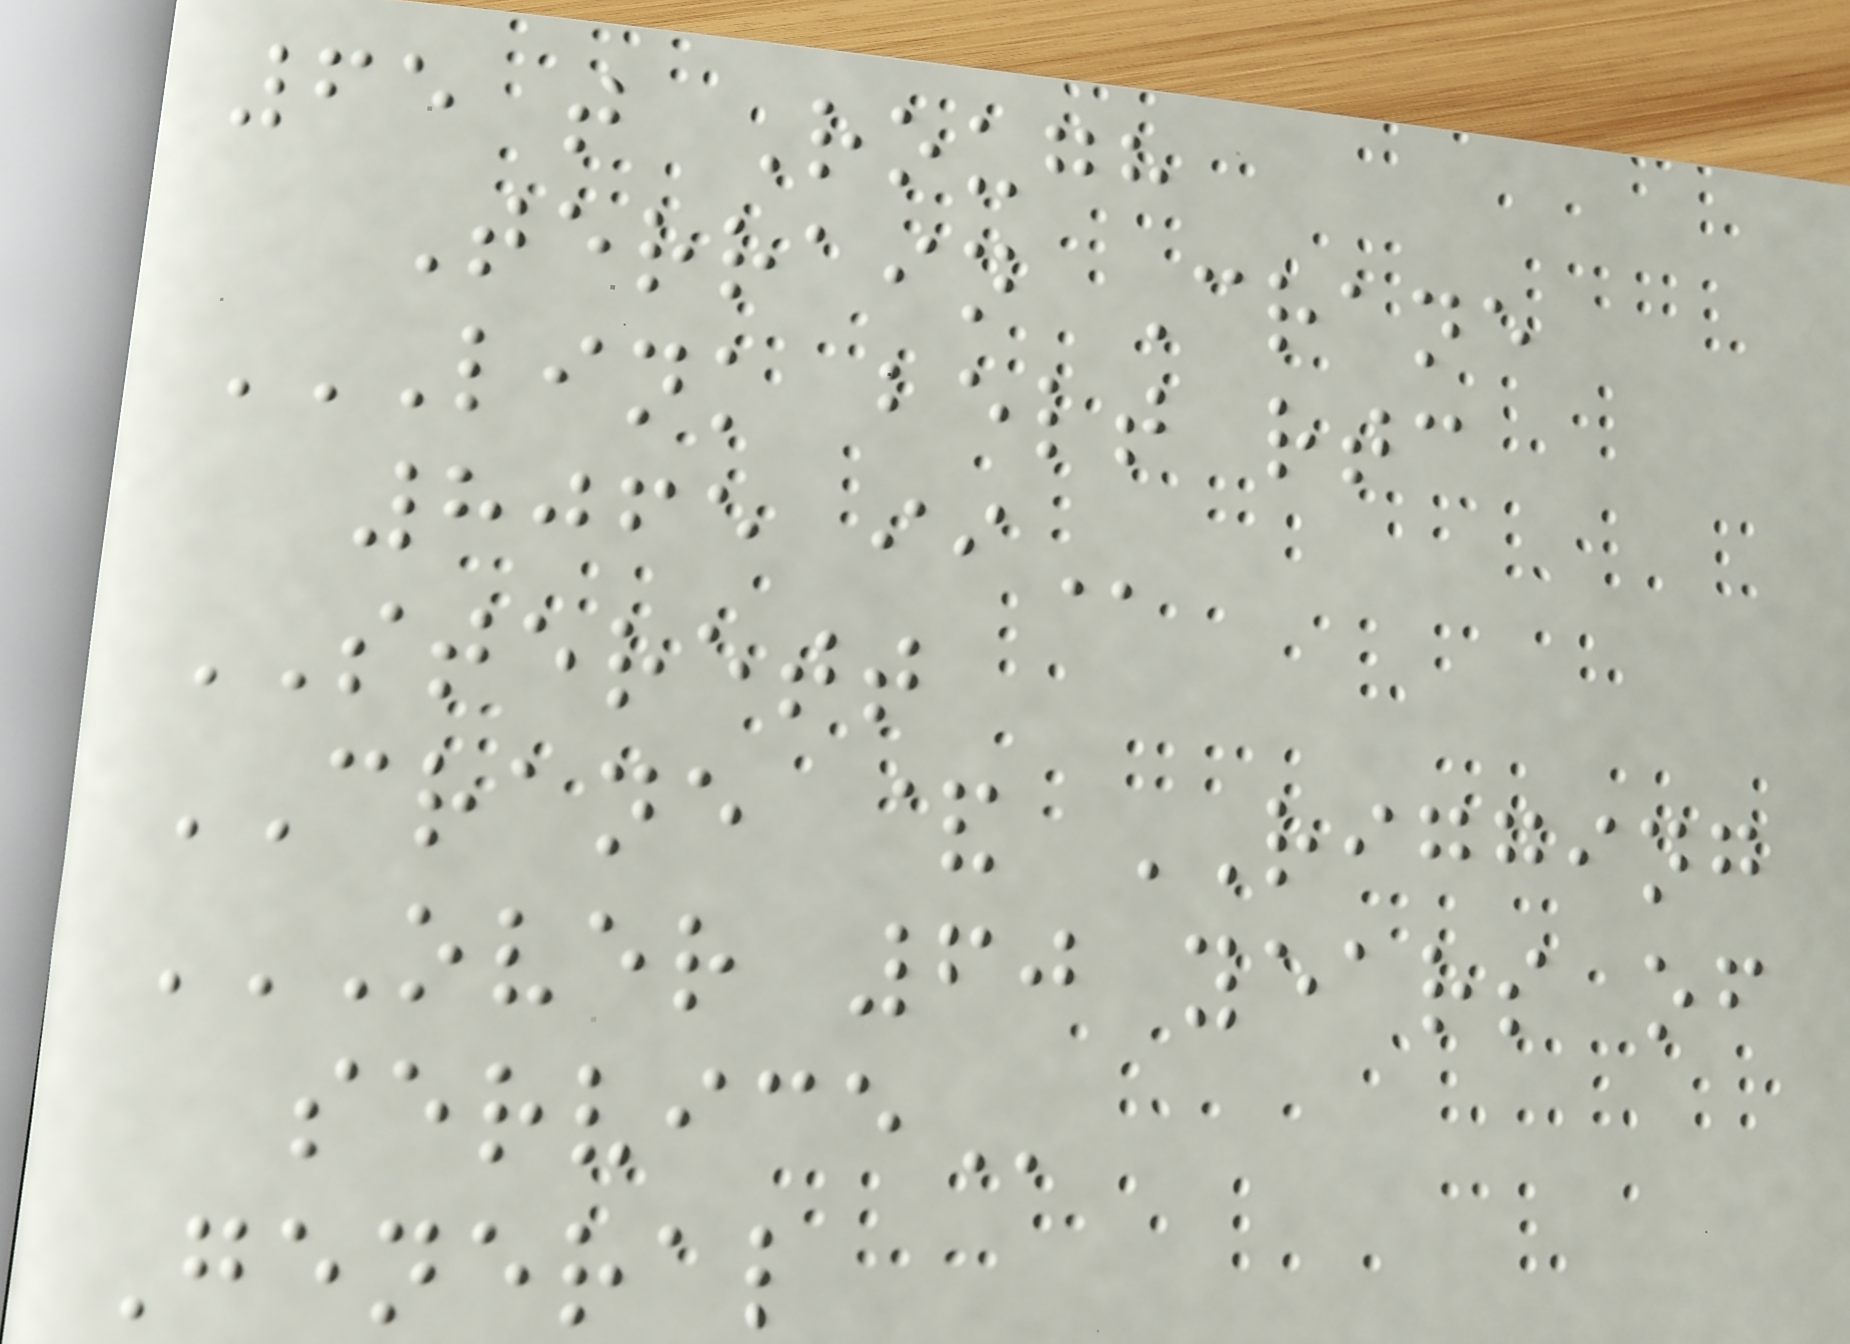65 t Rough
Terrain Crane
LINK BELT RTC
8065 II
STERETT
CRANE & RIGGING
OVER 60 YEARS OF
SERVICE
General
